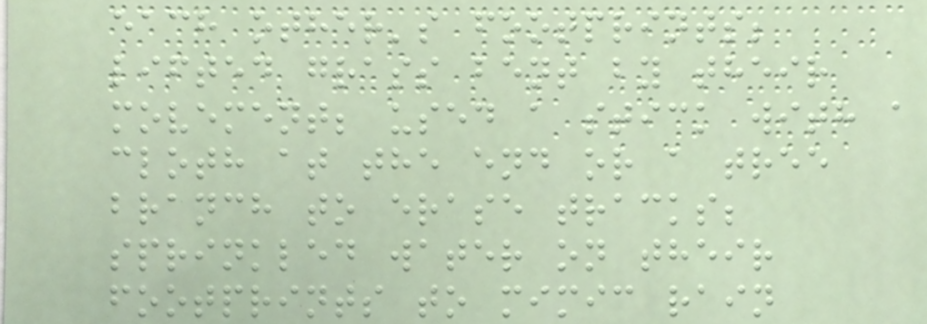each other's footprints;
lifted grass bent by their
movement; used a stick with a
cloth at the end or a tree
branch to erase tracks;
sprinkled water on their
footprints to mimic rain
